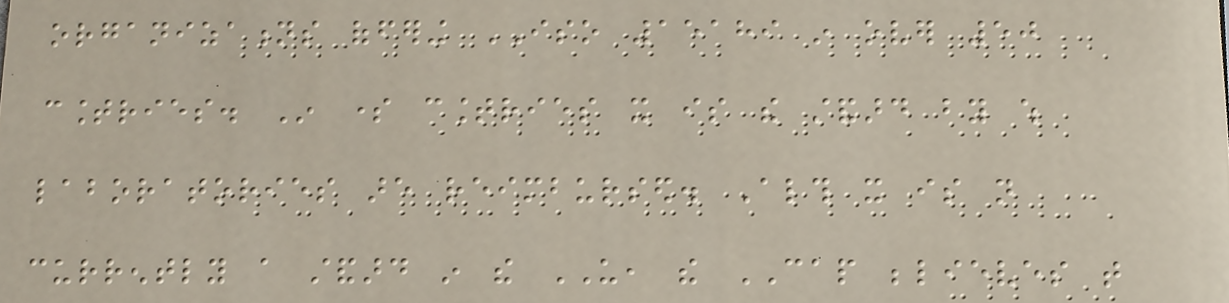organizations offering ISO 15189 in over 50
countries. In some countries it is the standard by which
laboratories are reimbursed. Although it is not
currently a standard in the US, the CAP believes that
